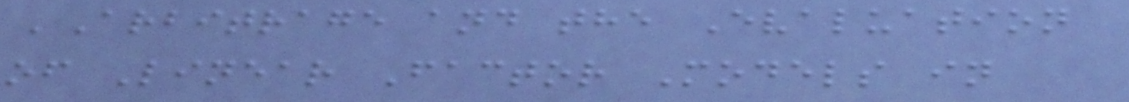'Arbitrage and the Evaluation
of Linear Factor Models in
